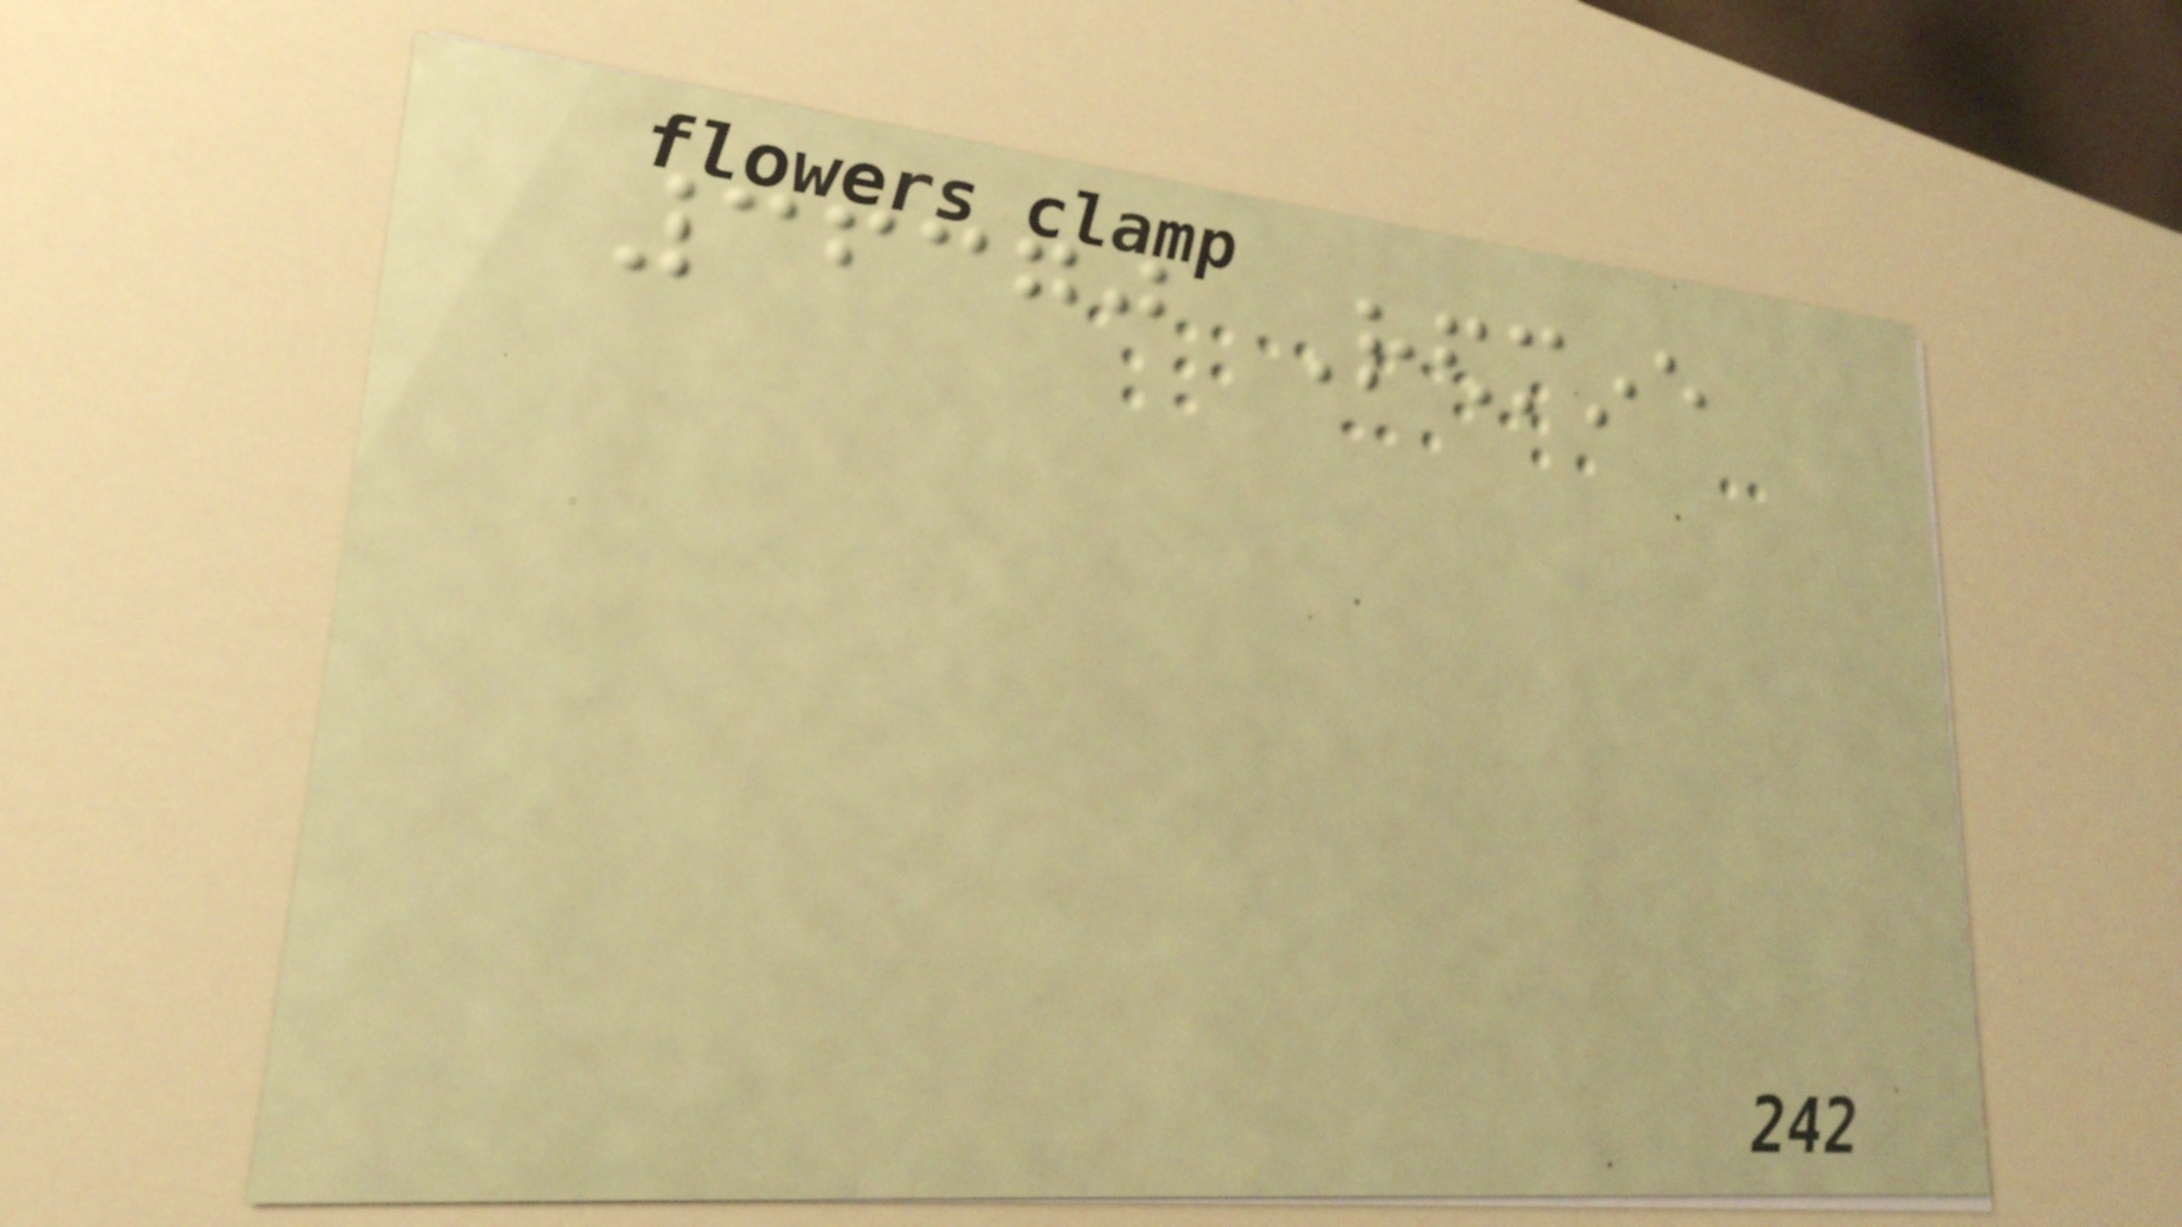36370 Redmine
